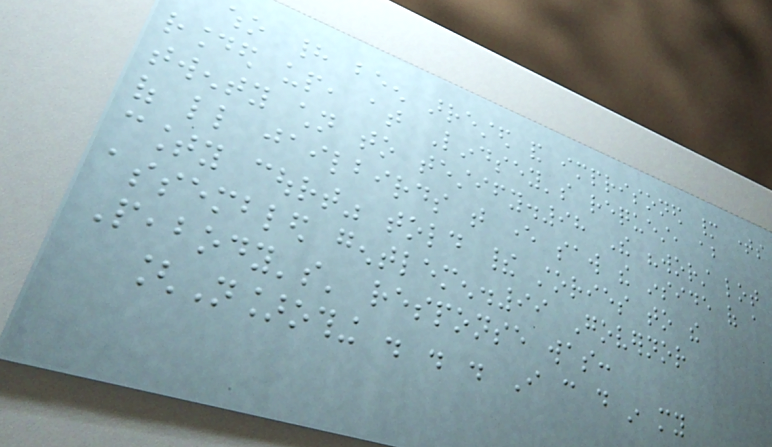who had been arrested and imprisoned many times
rounded up, at Lindsey's request, about
twenty children to testify.98 The "worst lot
of little jailbirds that ever saw the inside of a
county court" told their stories to the
assembled gentlemen.99 Governor
Peabody's' response was:
[N]othing . . . I can do in my
